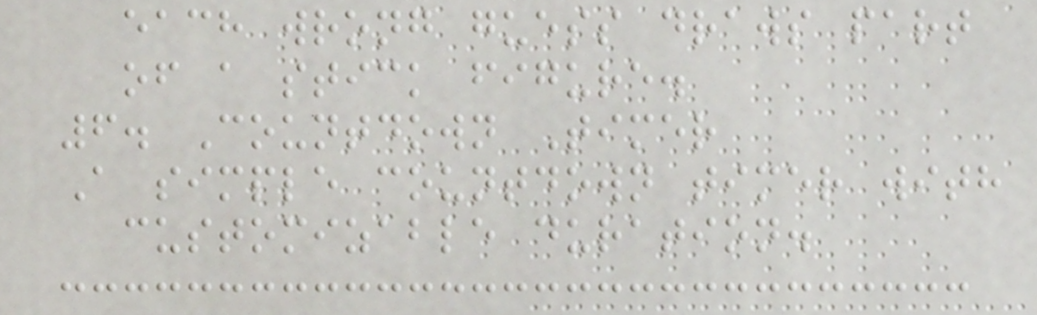each wrong guess draws part
of a stick figure.
6. Countdown Timer
A simple countdown timer with
customizable duration.
